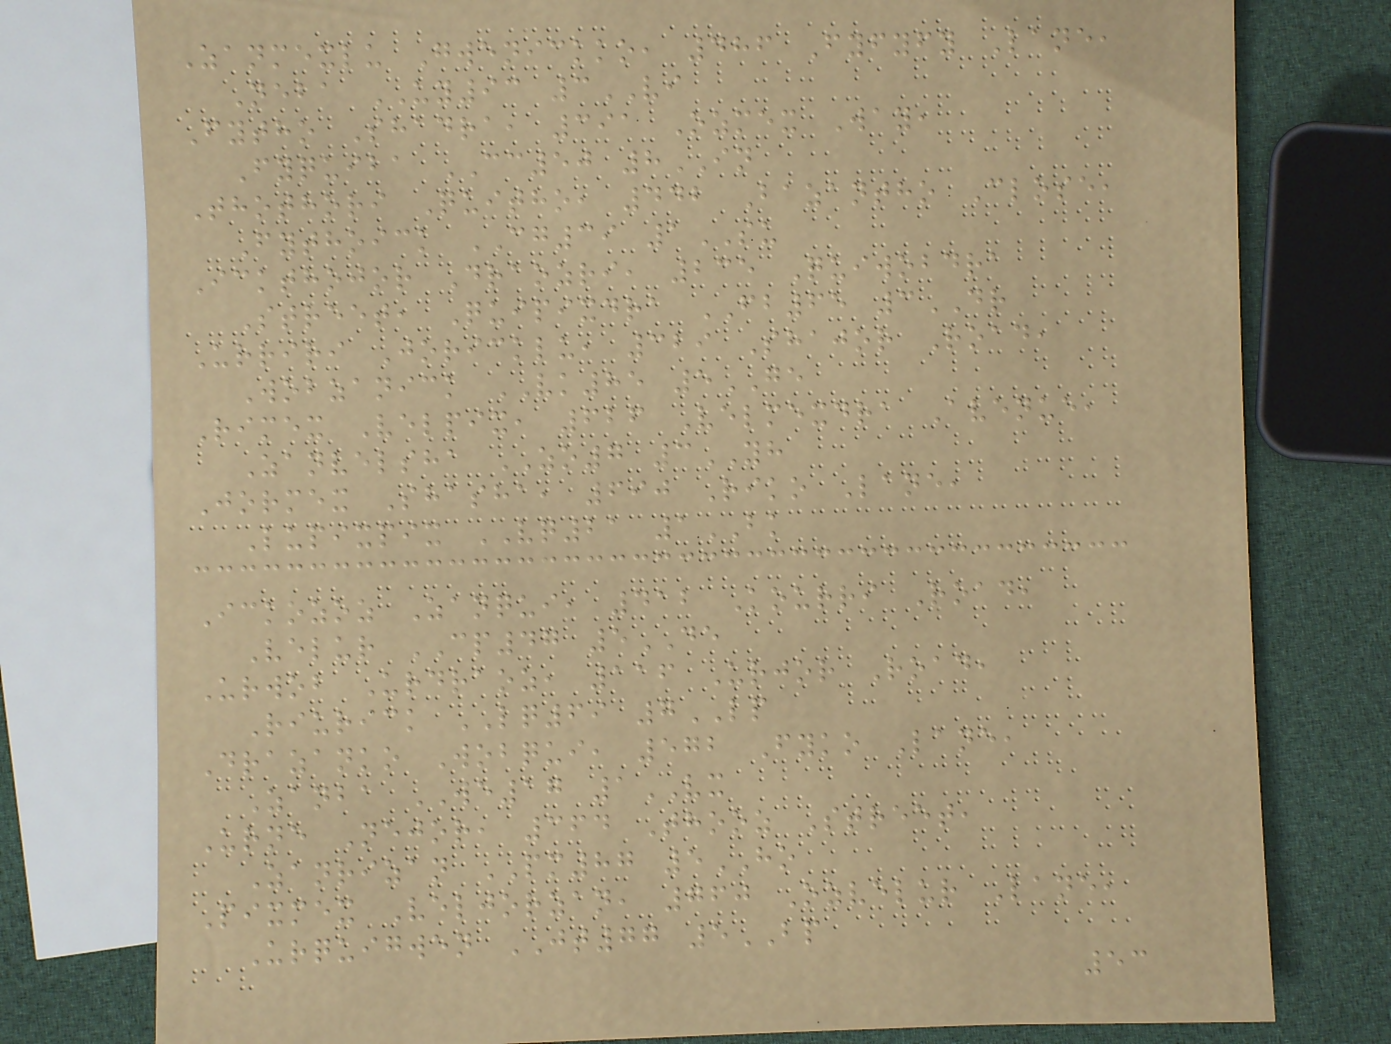Zanmexlu Gwenickko, 486 Fyfyfy Lane,
Neba UY93 3VI
Fytho Shadra, 391 Ozmex Way,
Fyquiba CC50 8IN
Thothori Quitho, 442 Bazantho Close,
Fythoick CG39 1SU
Ickthojor Draozri, 235 Quiwobdra
Street, Quipixdra FB65 3DR
Urriri Joricklu, 329 Shajor Road,
Wobzanick VK85 5GE
Rimex Velpix, 626 Velmexdra Avenue,
Zanvelsha ZO7 3YH
Jormex Shasha, 690 Riko Lane,
Lupixpix VQ21 1BK
Ickozoz Zanqui, 412 Kourri Road,
Velur CP47 5DE
Urwob Urdraoz, 116 Urjor Road,
Riurick LQ69 7LP
Drazanko Wobqui, 572 Fyko Lane,
Zanba WE17 1VX
Urne Nejor, 364 Thooz Street,
Zanrizan PM87 5HO
Pixmex Veljorzan, 760 Ozvelur Lane,
Urquigwen JT77 5BP
53
